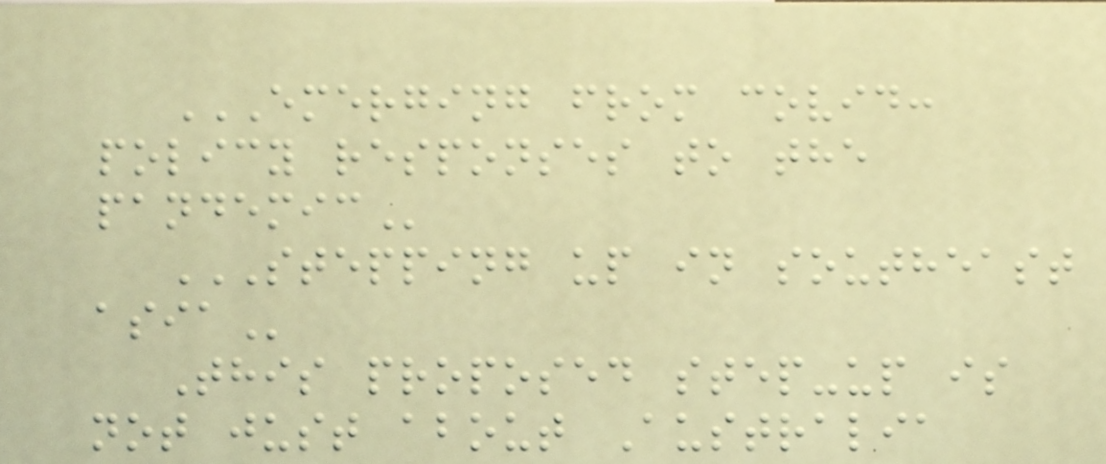EMERGING FROM COVID:
POLICY RESPONSES TO THE
PANDEMIC
STEPPING UP IN SOUTHEAST
ASIA
This proposed step-up is
not just about Australia
